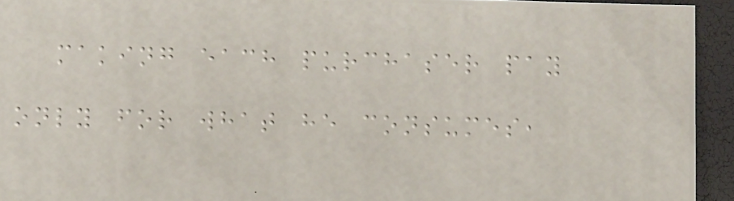making each purchaser pay
only for what he consumes,
